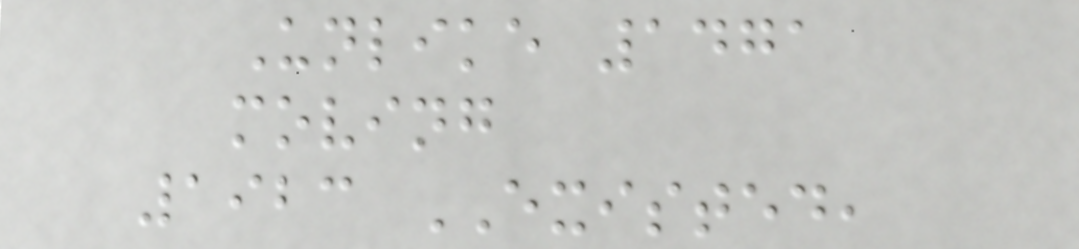Unlike 1471
moving
1923 EXISTED,
